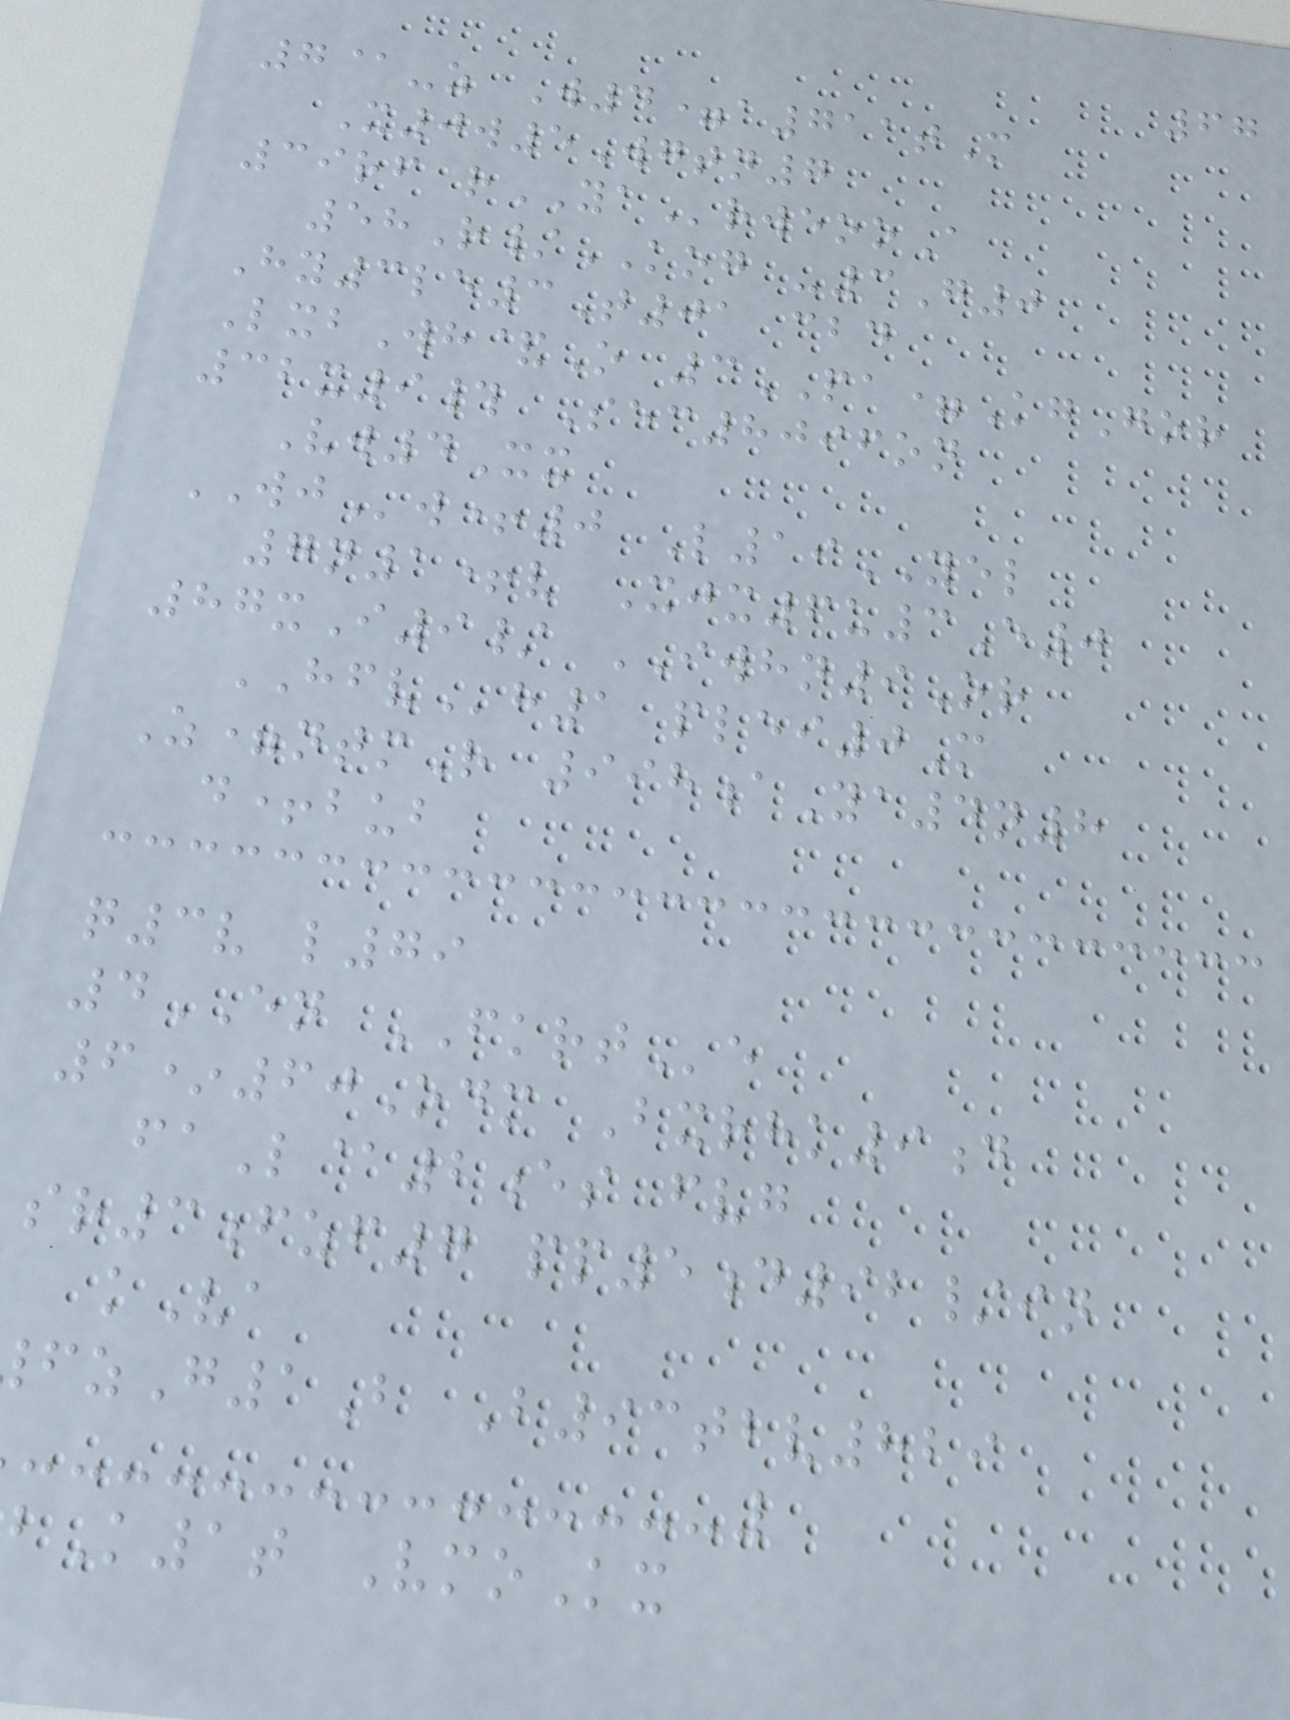67
7@-z W4=a711tM
X0w5Wgtn7
39rf rYArweooA
58R/KOG -3G0
Hy3le3T01 cbd
LxbWh&O 3PA=KgGor
32x9# Sec8096on
Vw4Xx
WJw+0 L19YEL
7n1+v Xjx6u3E0
87xI9/ IWHN9Or
HFVh1 plei0M
Z=ntmR 998aYa4n8
d+bub
q3v l79
4EN FKRTe
6*60Odm Bxrhk9d
faL@2es fvg
sr3fzf7 pp5d92/in
kVa
zG1B B93tbv829
K1t VmoKx
